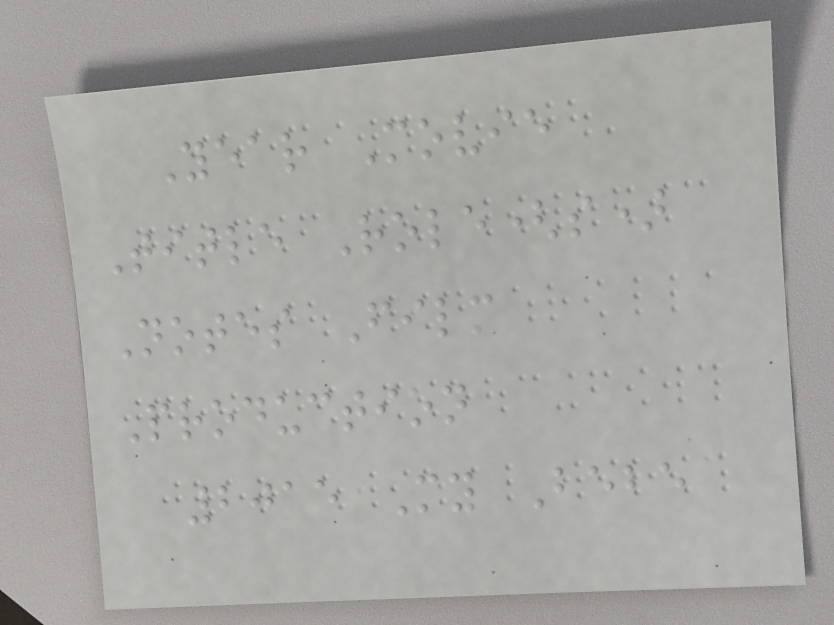Year Movie
Title Role(s)
Notes Film
Production
2015 My Bebe
